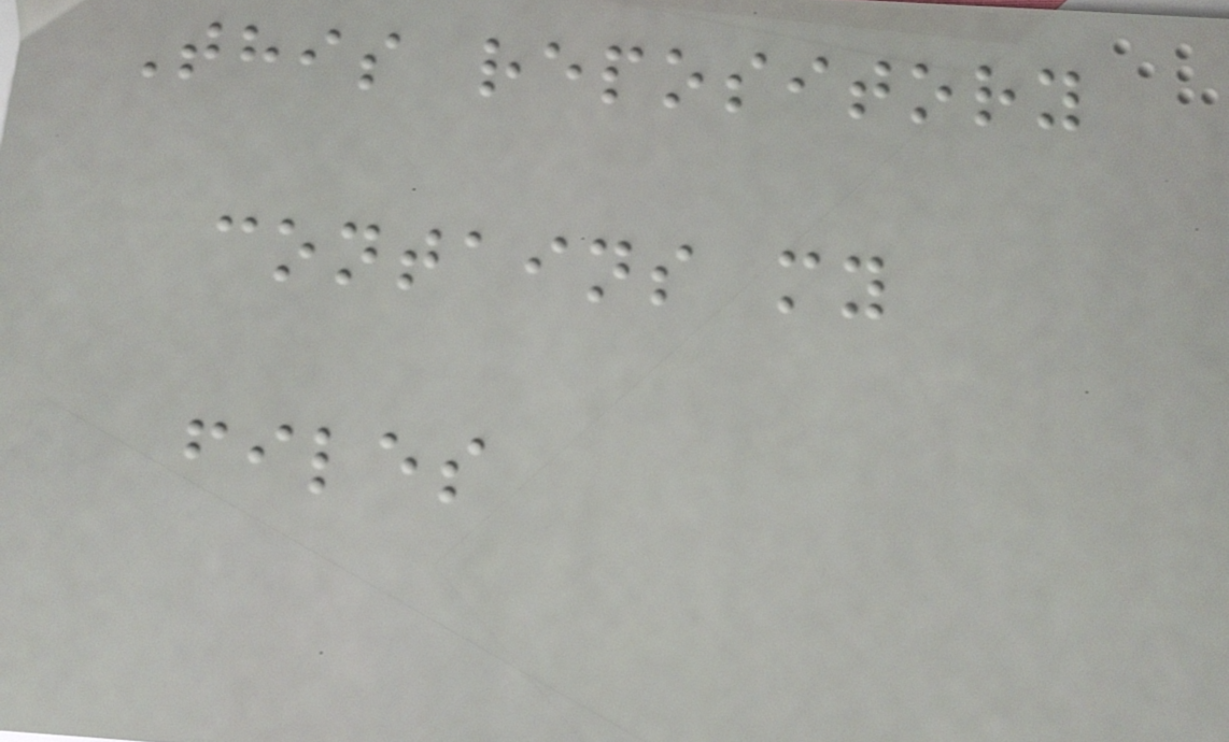This repository
contains my
files
